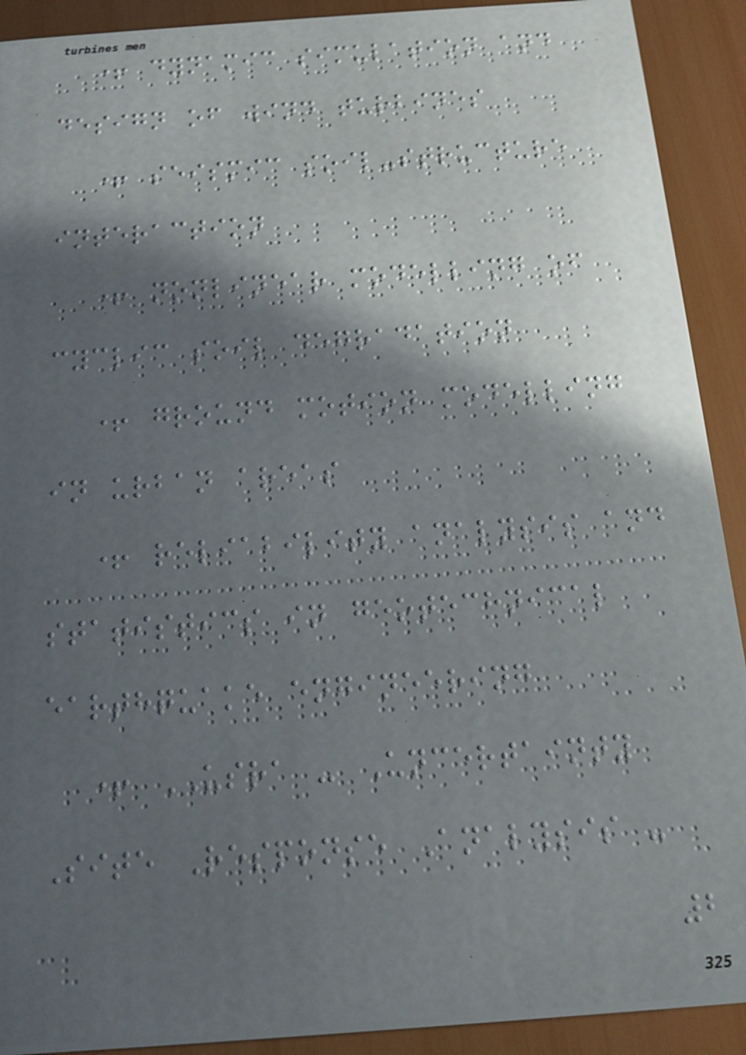+ dynamic simulation and
design of wind turbines
+ seismic soil-structure
interaction
+ nonlinear modelling of
cyclic soil degradation
+ ground motion modelling
in urban areas
+ reliability analysis and
statistics in geotechnical
earthquake engineering
+ USRA - Uncertainty
Site Response Analysis -
2
